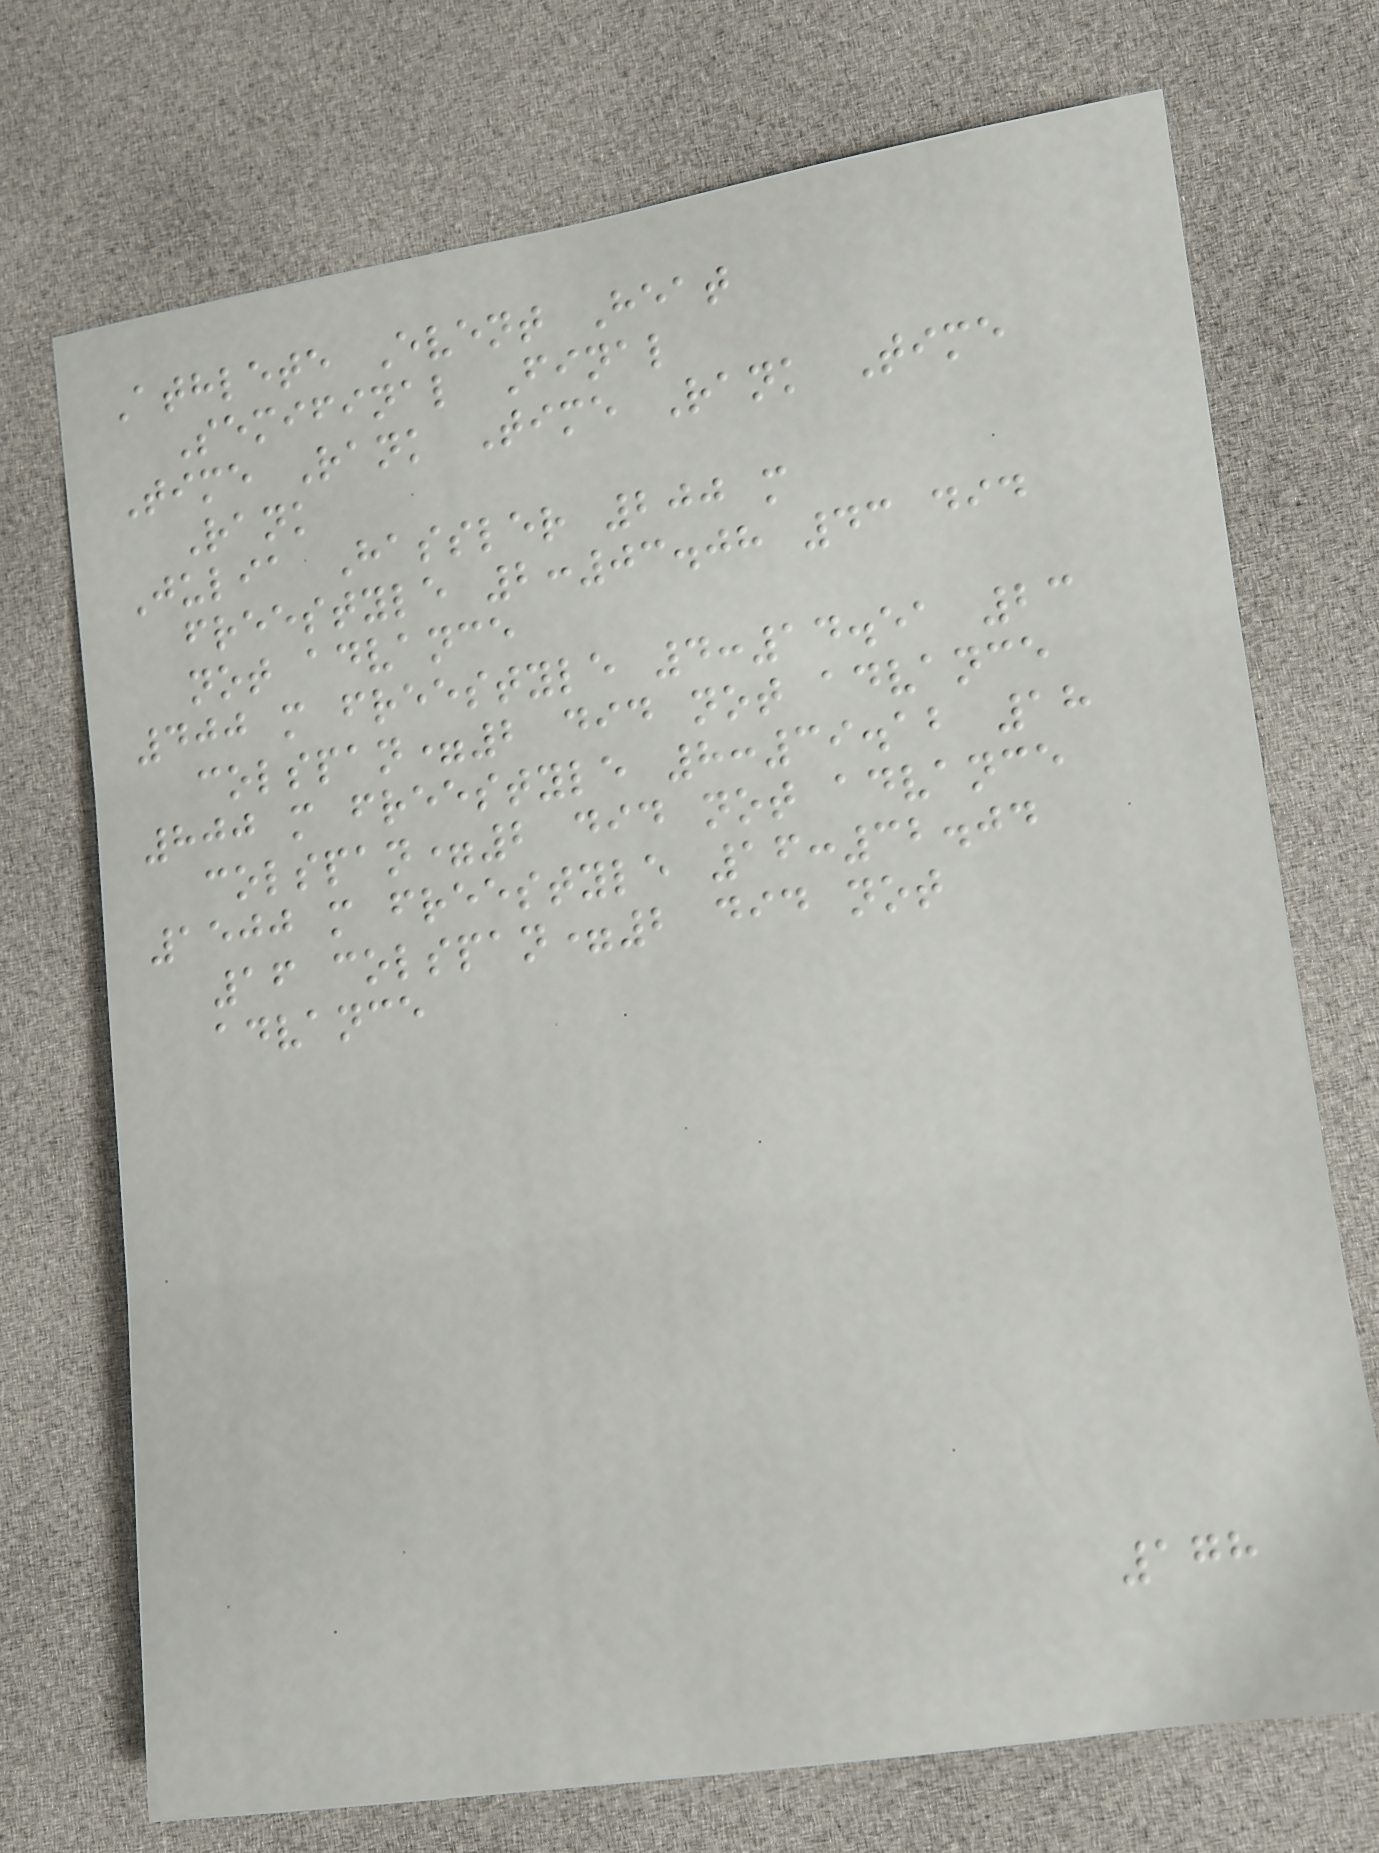Athlete Event Heat
Semifinal Final
Time Rank Time Rank Time
Rank
Julia Hassler 200 m
freestyle 2:03.08 43 did
not advance
400 m freestyle 4:14.51 23
colspan=2 did not advance
800 m freestyle 8:39.12 18
colspan=2 did not advance
1500 m freestyle 16:32.04
16 colspan=2 did not
advance
178
